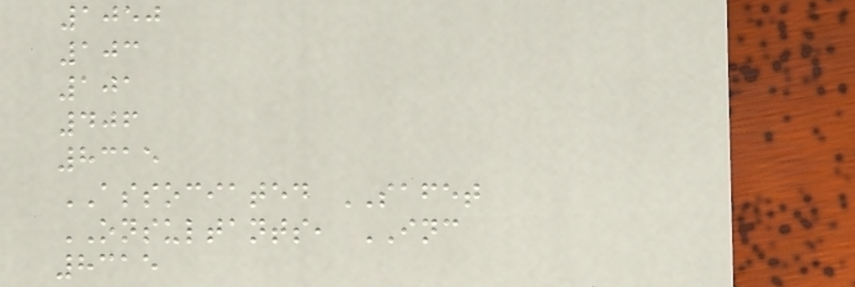1050
103
101
406
8315
ASSOCIATED SAFET
ONSULTANTS, INC
8315
